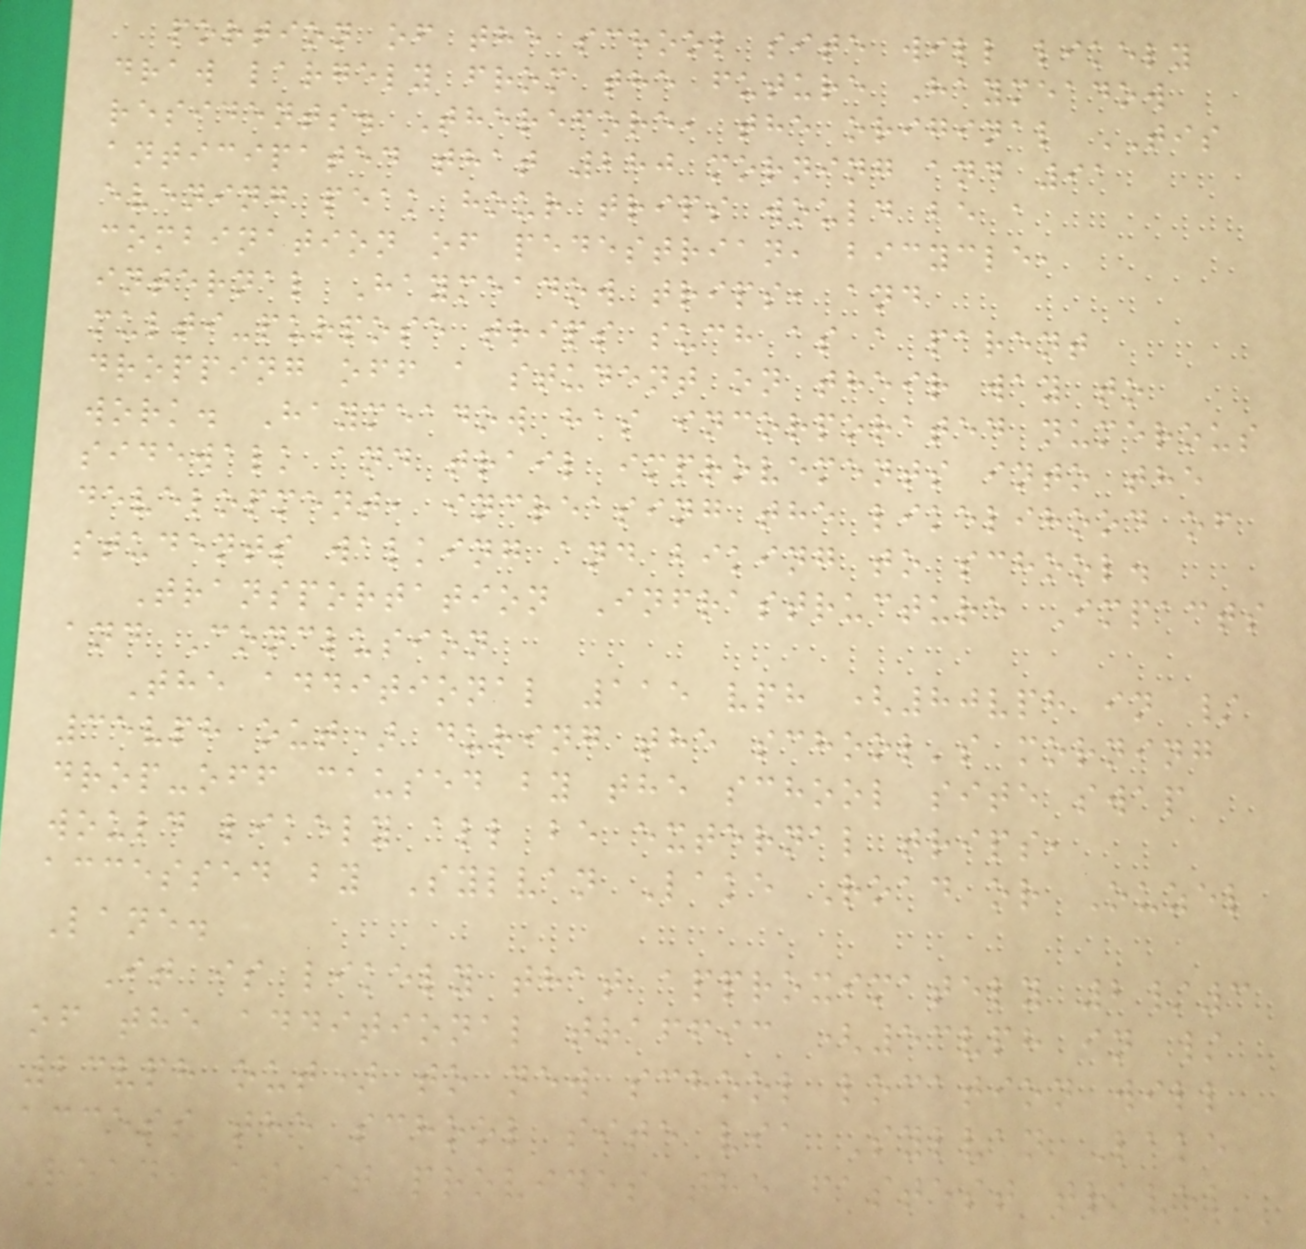portion of the school site will likely
draw largely from the future Haymeadow
residents. Therefore, the original TIS
anticipated that 280 morning and 91
evening peak hour trips would be a
combination of pedestrian, bicycle,
internal Haymeadow trips, and
multi-purpose trips such as a parent
dropping off a student on their way to
work. Haymeadow has incorporated numerous
sidewalk and trail improvements into the
development, increasing the likelihood of
students walking and biking to school.
Transportation Infrastructure Impacts
and Conclusion
The additional 115 vph (80vph in /
35vph out) during the school's morning
drop-off caused by the school site swap
would likely all be external trips,
accessed by Sylvan Lake Road or Ouzel
Lane.
It is likely that approximately 2/3
of the additional traffic (53vph in /
23vph out) to new school location will
access the school site via Sylvan Lake
Road, as it provides the fastest travel
